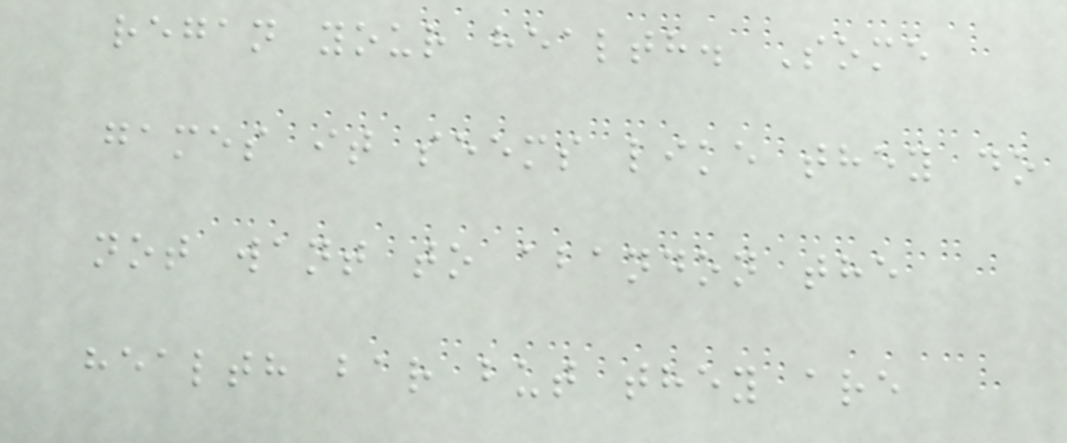regan your health. Some
games it seems like they do
not want to abandon the
health bar but they are
